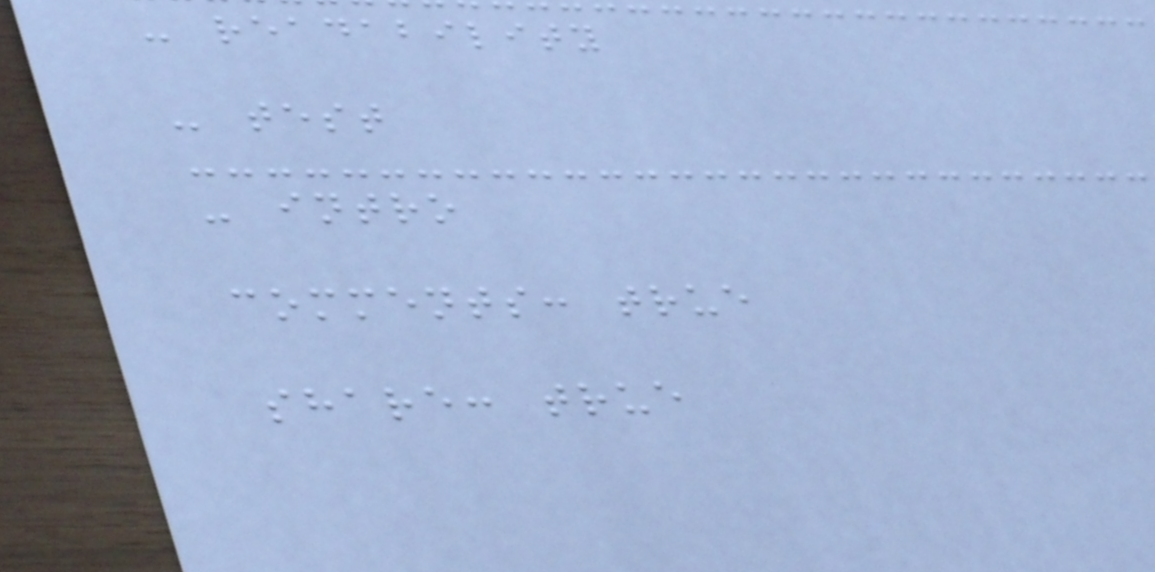- readability
- test
- intro
comments: true
share: true
